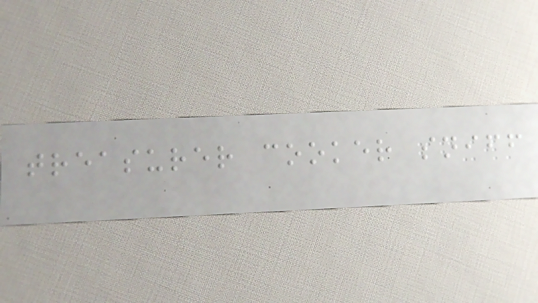treasurer cooker sniff
